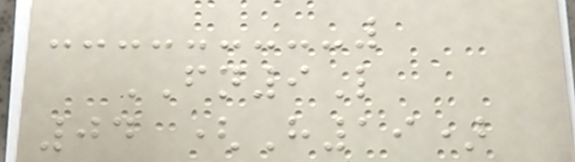FN9L
04 (H19)
